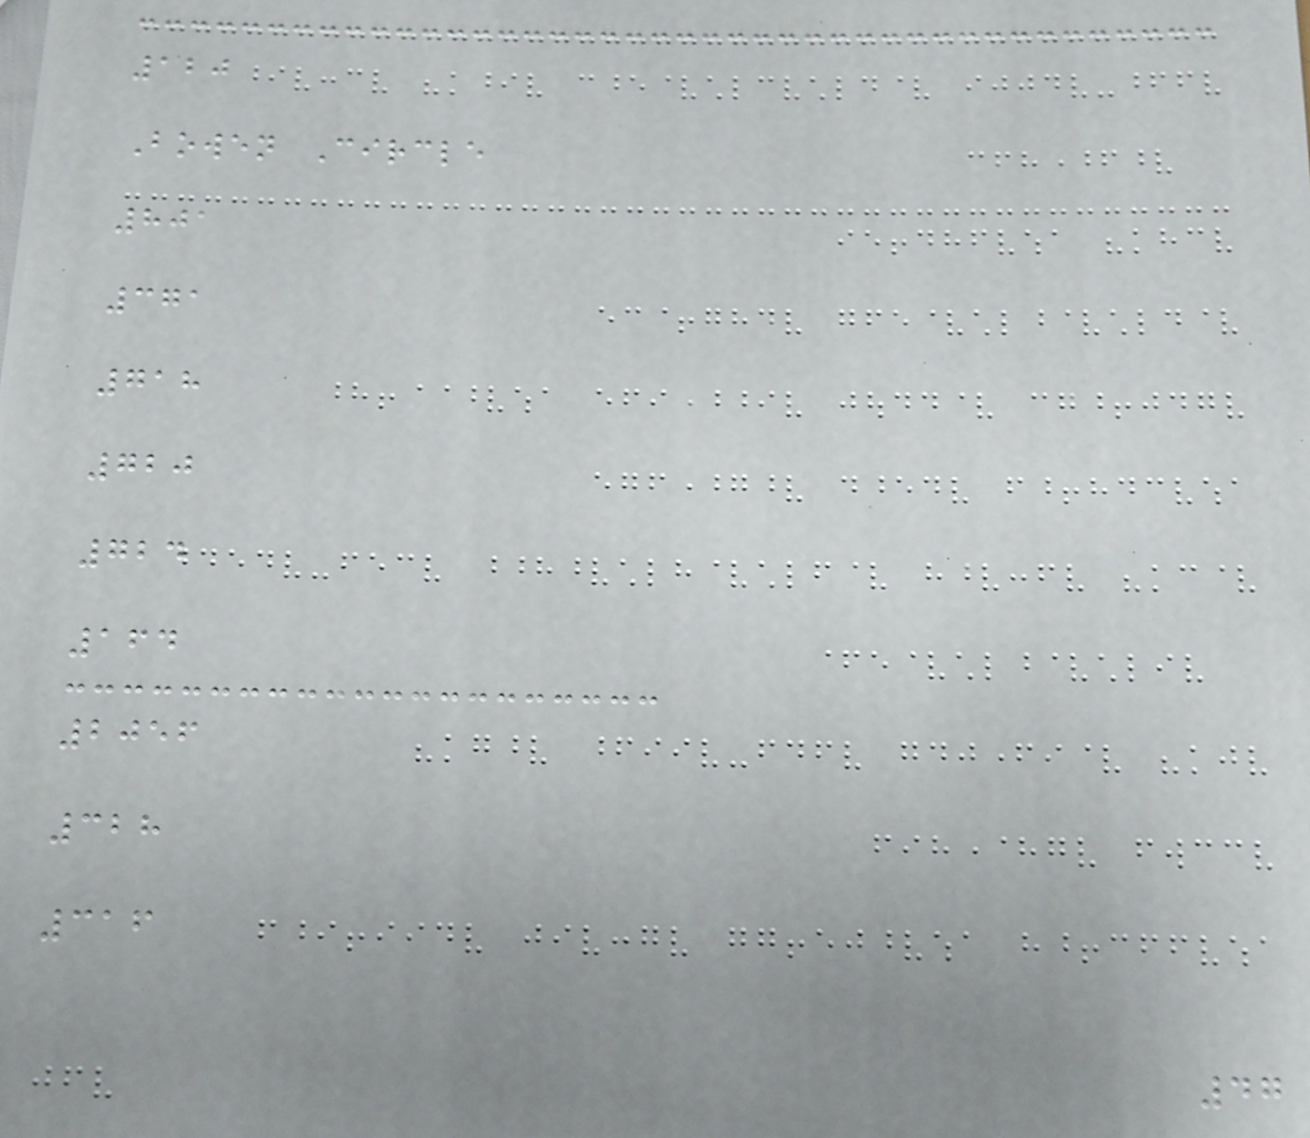120
Bowen Circle
801
371
718
720
724
164
2056
328
316
47
